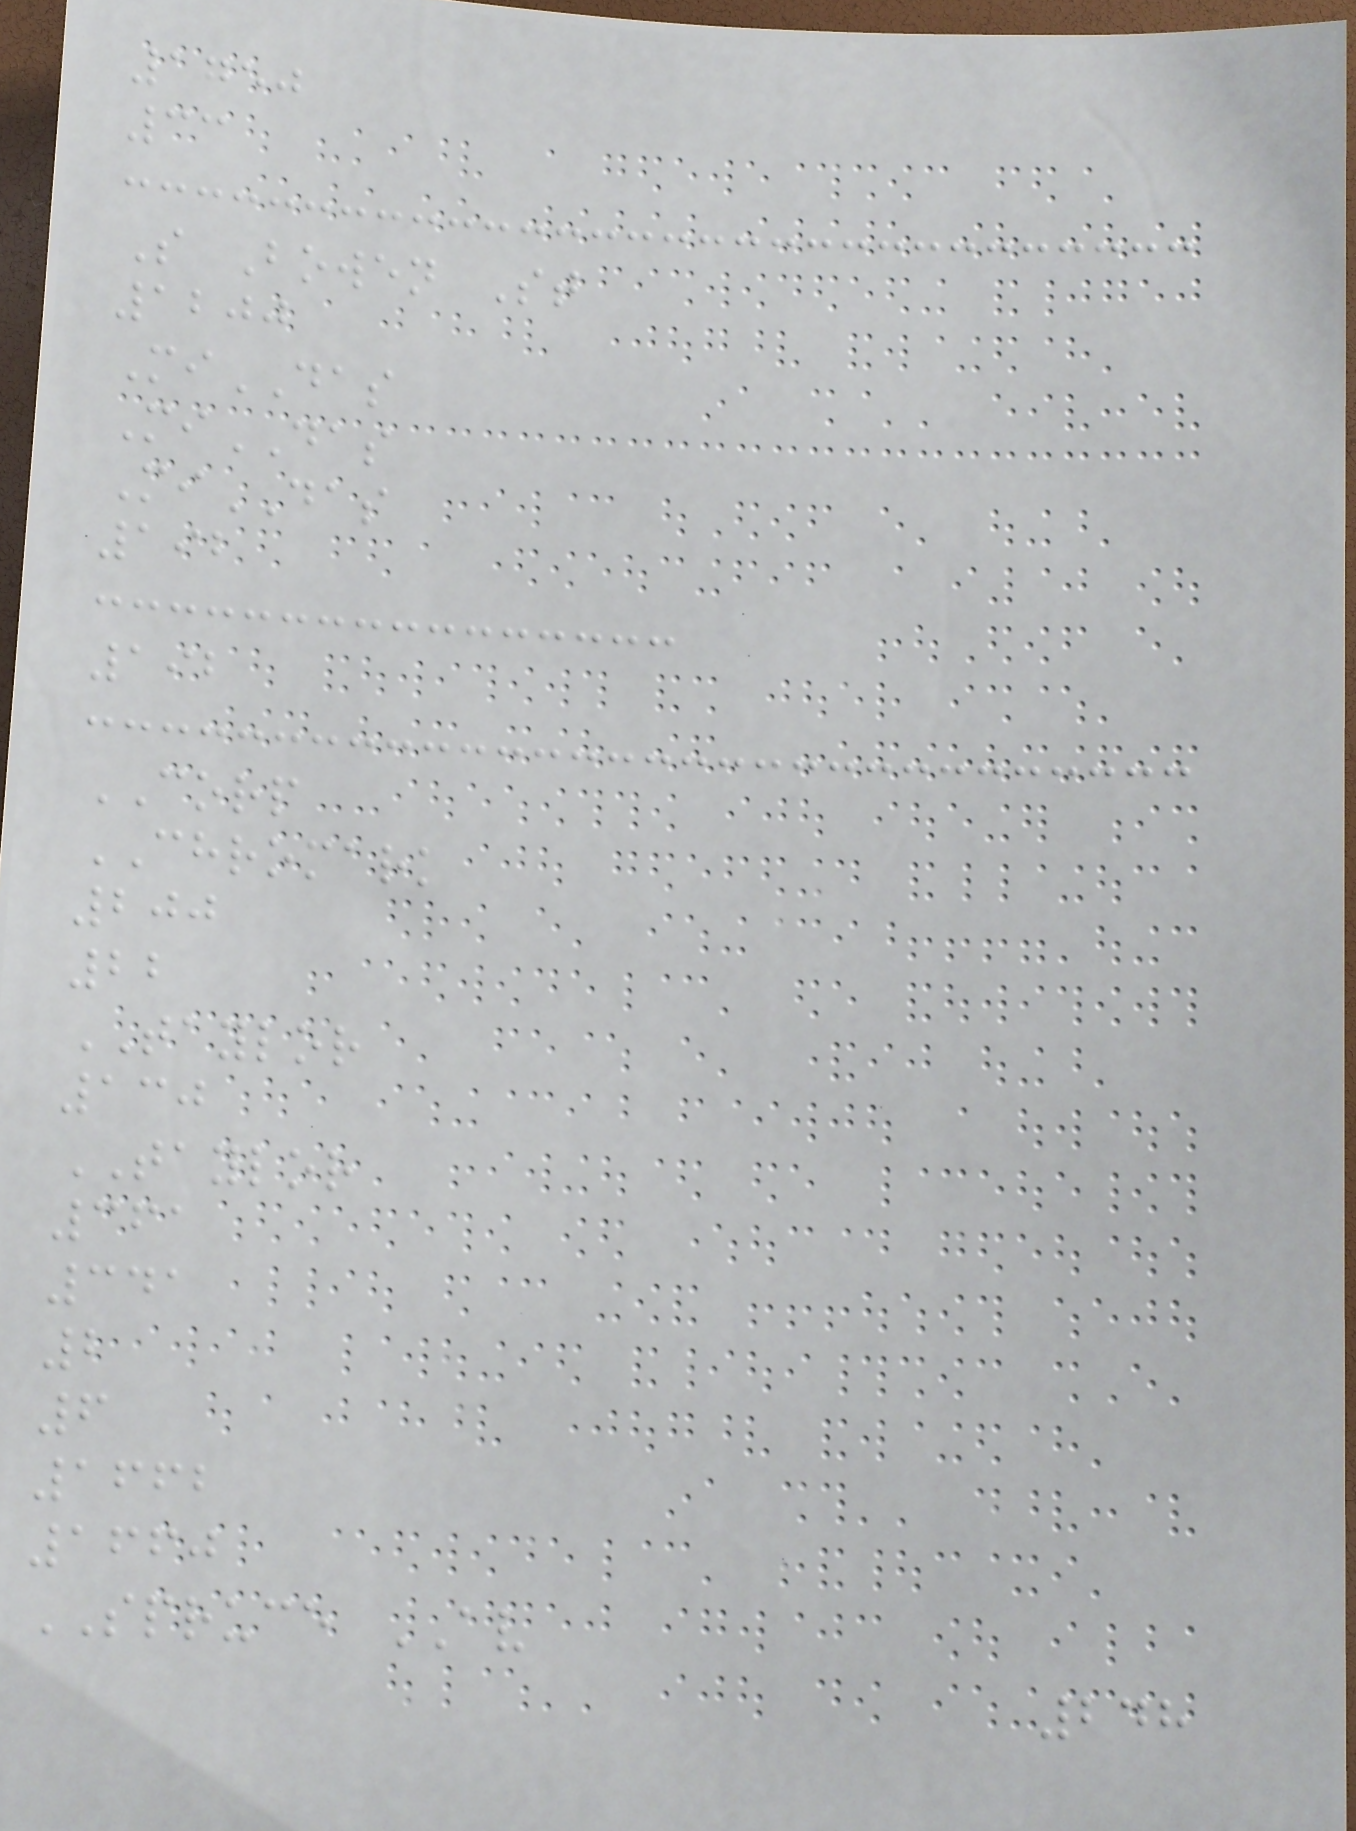1750
33
S Bowen St
1200
MiDAS
MiDAS
MiDAS
192
192
CORP
CHROMARK
200
22
TAYLOR
130
TAYLOR
361
341
2
6
1662
1660
SPRUCE AV
248
